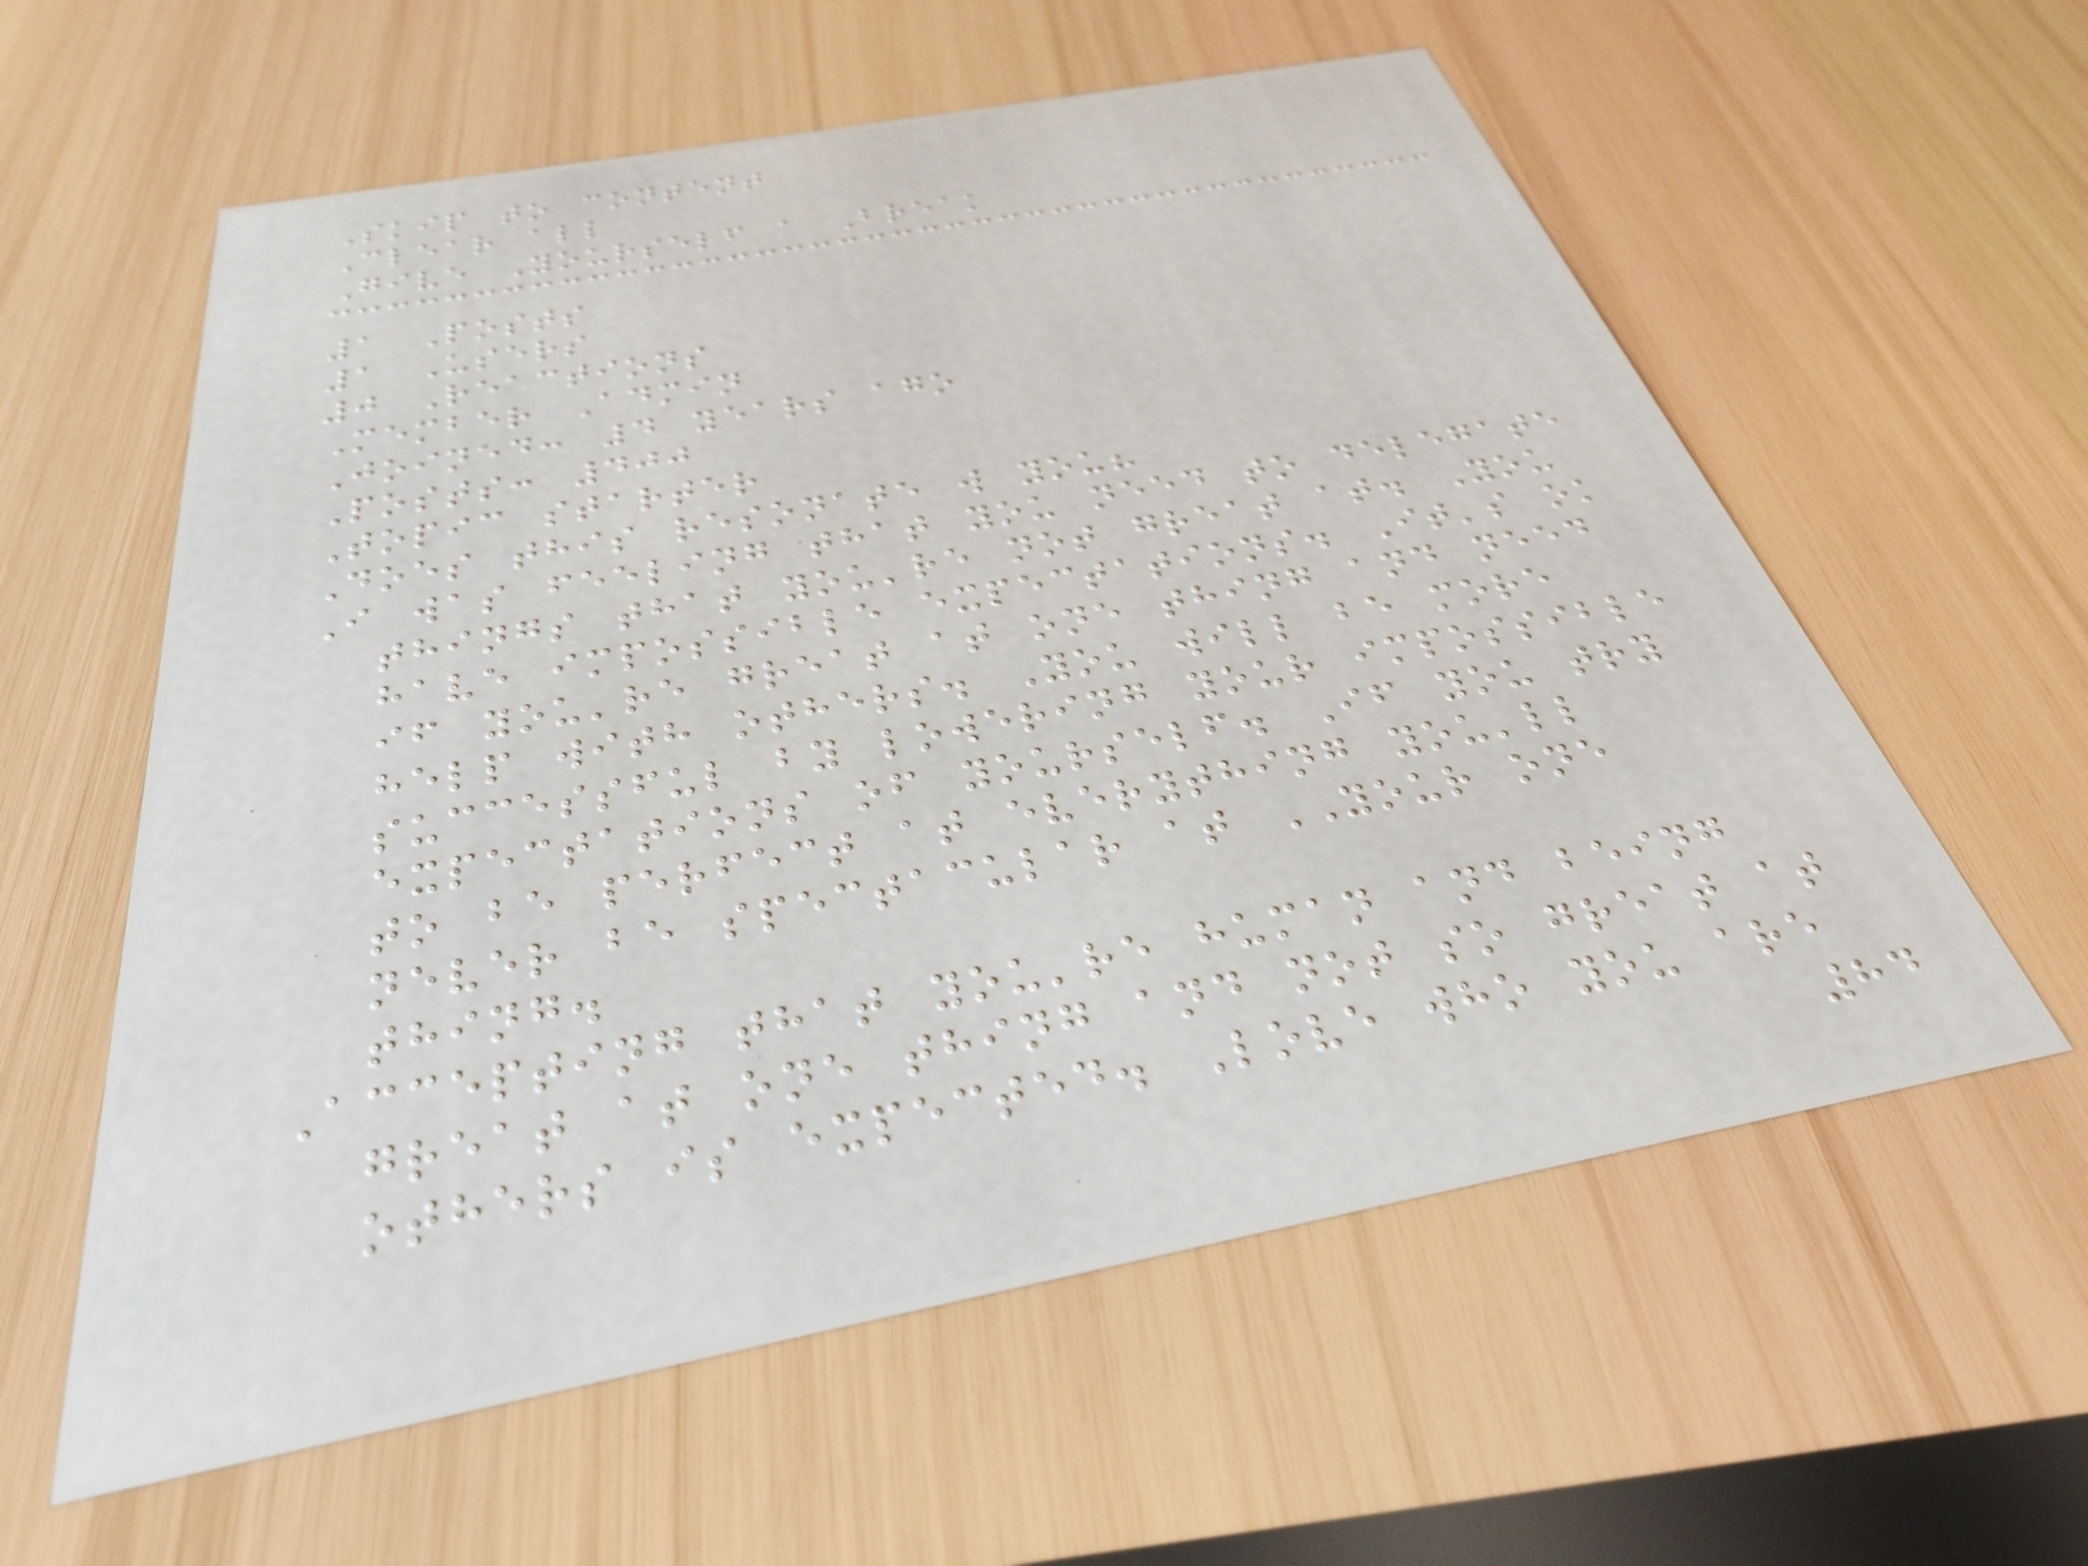Skip to content
Clear all
Give Yourself a Break
1 Posts
1 Users
0 Reactions
Member Admin
Joined: 4 years ago
Posts: 400
Topic starter
Does this resonate w you?
I was feeling that you need to delegate
things that you're not great at. You
have impossible expectations. It's ok
if you're great at one thing and need
help with others. You will be more
successful by lowering your impossible
expectations of yourself. If you try
to be perfect at everything you'll
never be spectacular at YOUR one
thing.
Accepting that you're human and being
great at one thing and not so great at
others is expected. Love who you are
84
